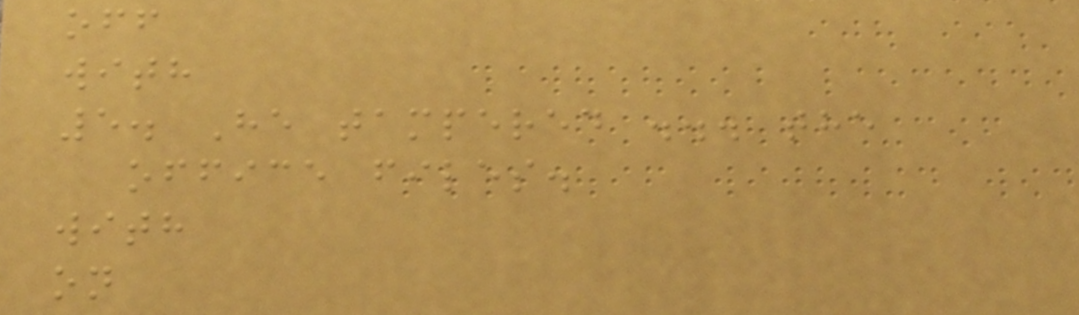off
with
5. He tampered ... the
office files.
with
on
